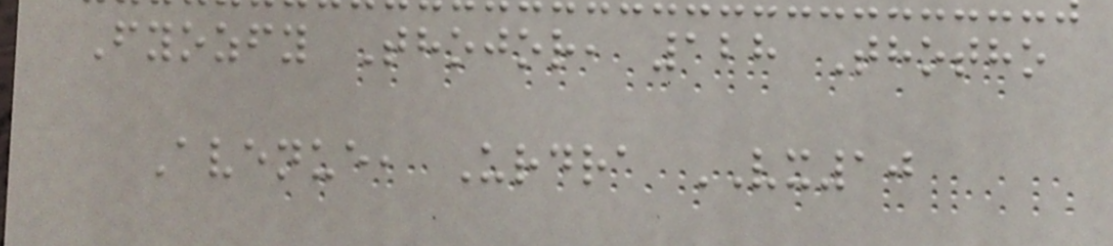Fyozfy Thojor, 128 Thotho
Avenue, Urdra VX10
